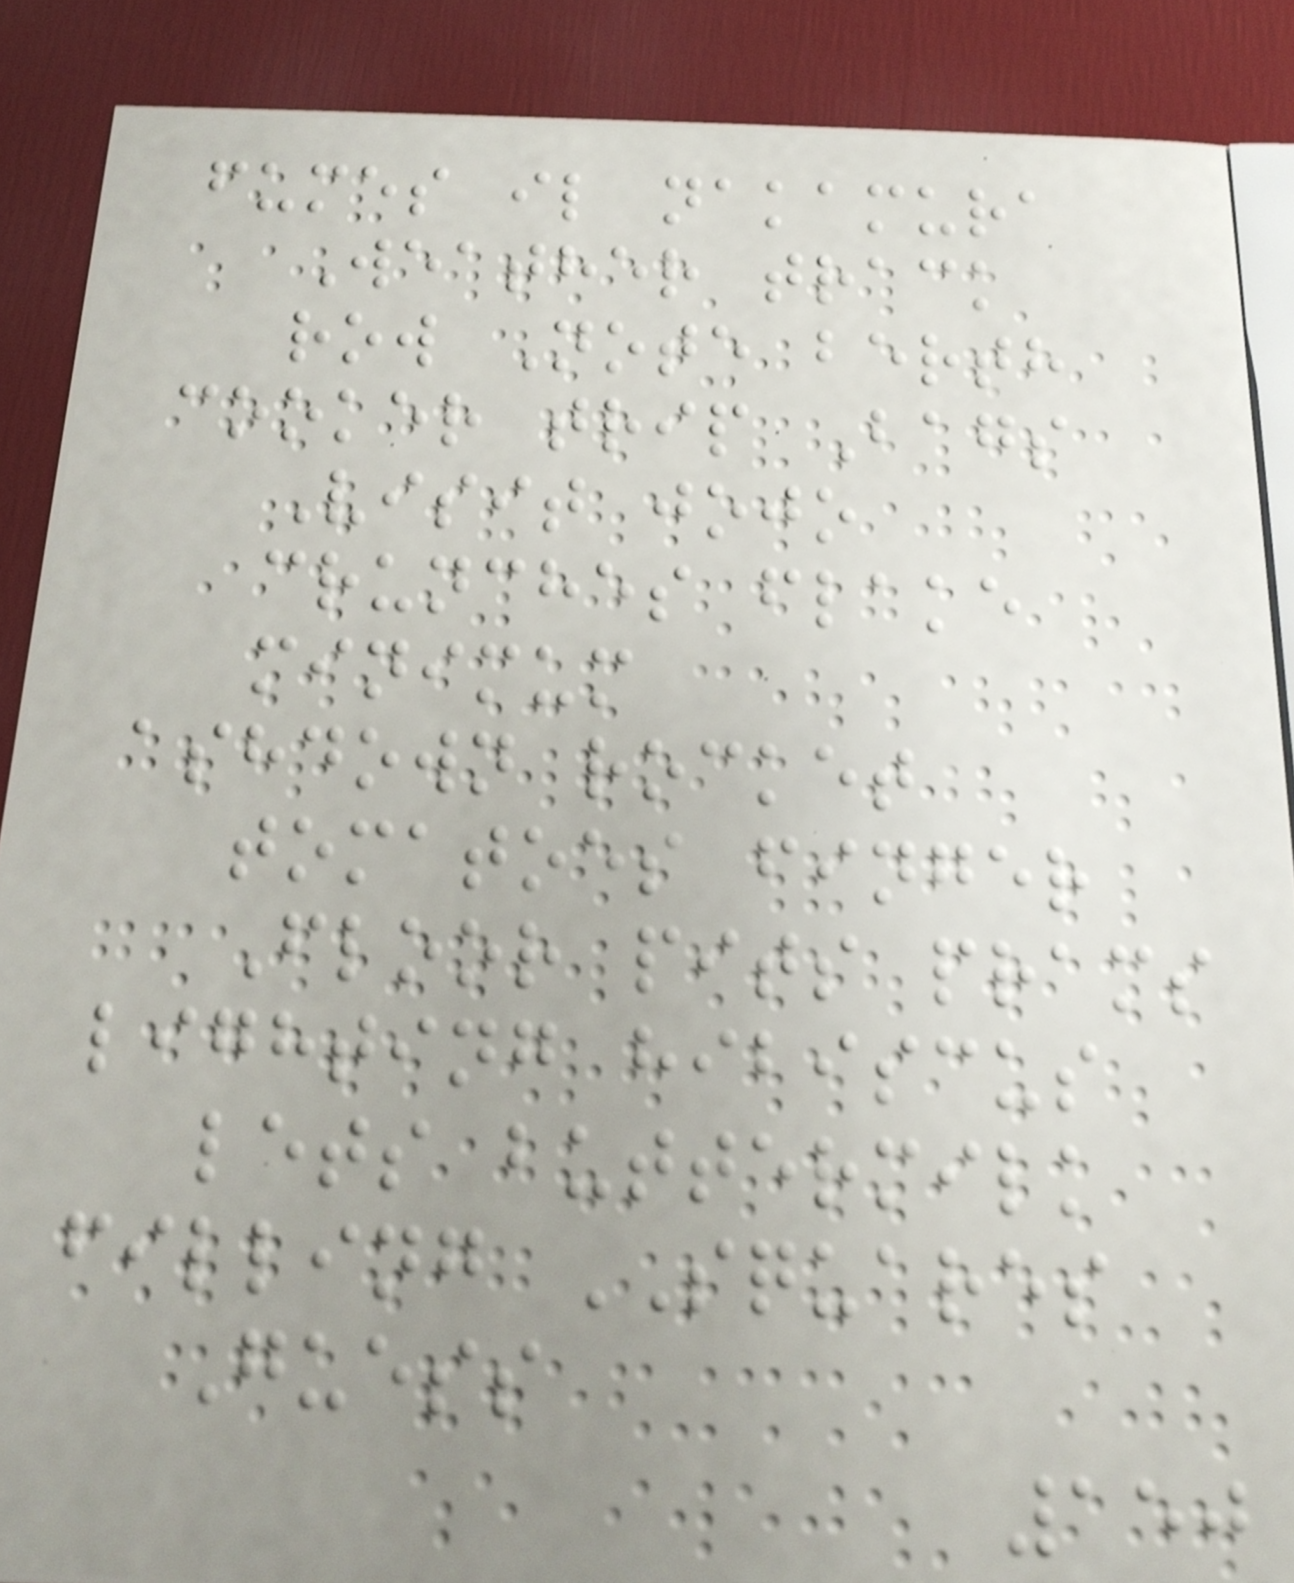fumes il nakamura
Weather track
row Note berth
cooker trip Bags
Visit jojo
crunches flake
minimum
ashdown rocket
tomatoes finger
Floor pits prams
lighting hibiscus
lets buttermilk
filling SQUARES
Guess
150
